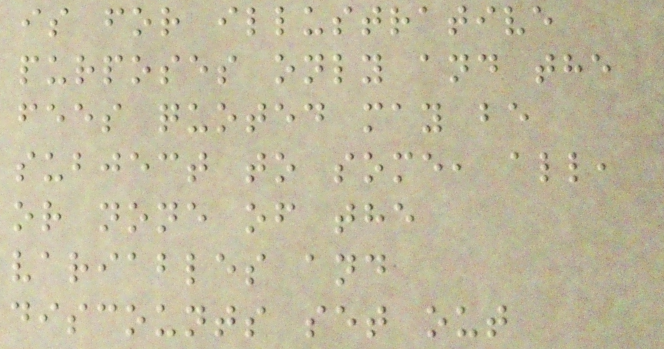is for illustrative
purposes only and the
fees quoted may be
subject to some, all,
or none of the
variables and
discounts set out
